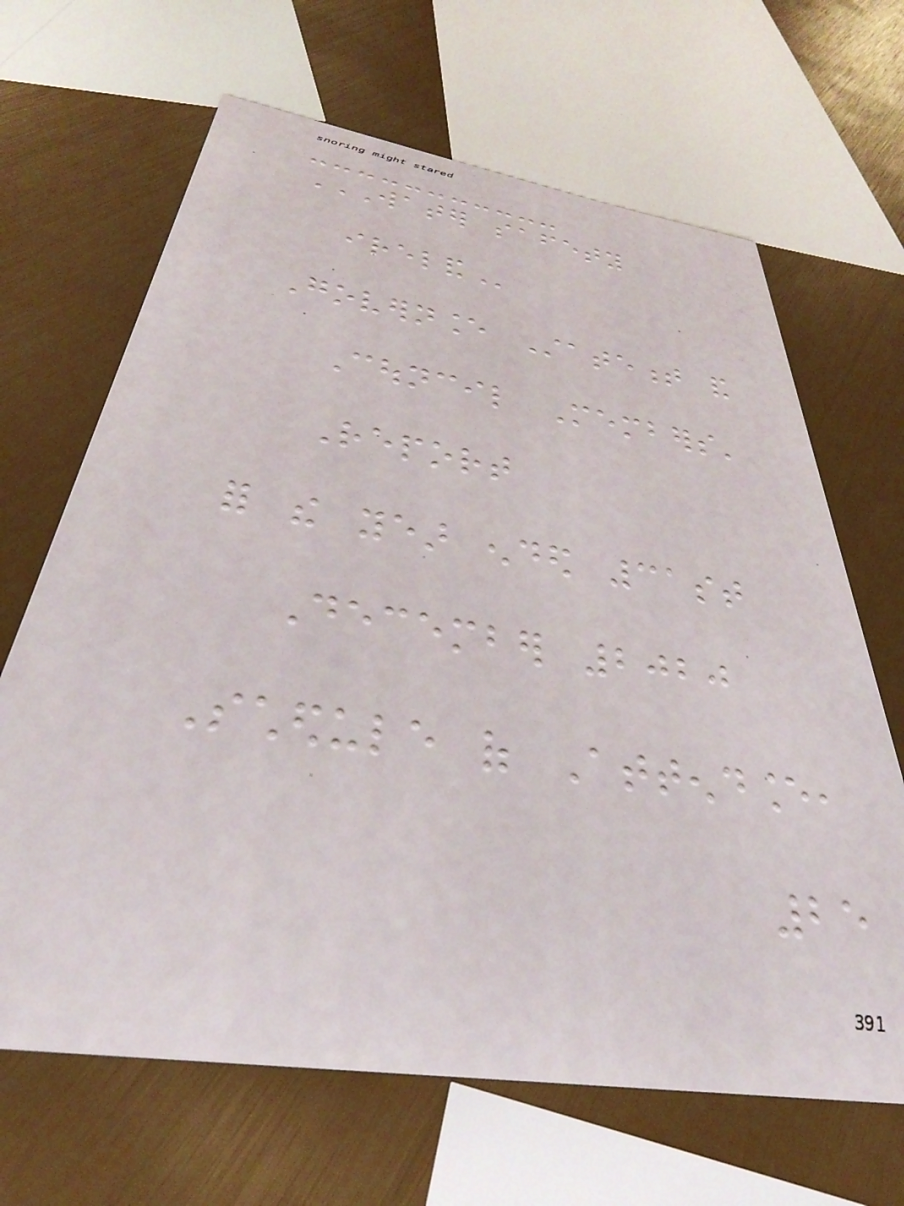WATER SAFETY
IRELAND
Governance Statement and
Council Members'
Report
for the year ended 31st
December 2020
Schedule of Attendance,
25
